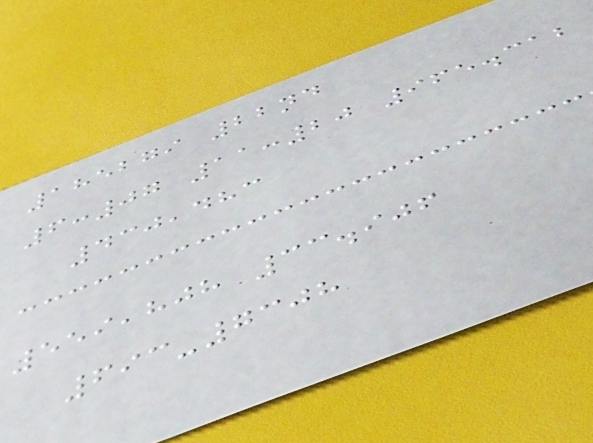185279 22nd
6:07 11:20 965.312
430,483
559,808 33.906
693-7308
